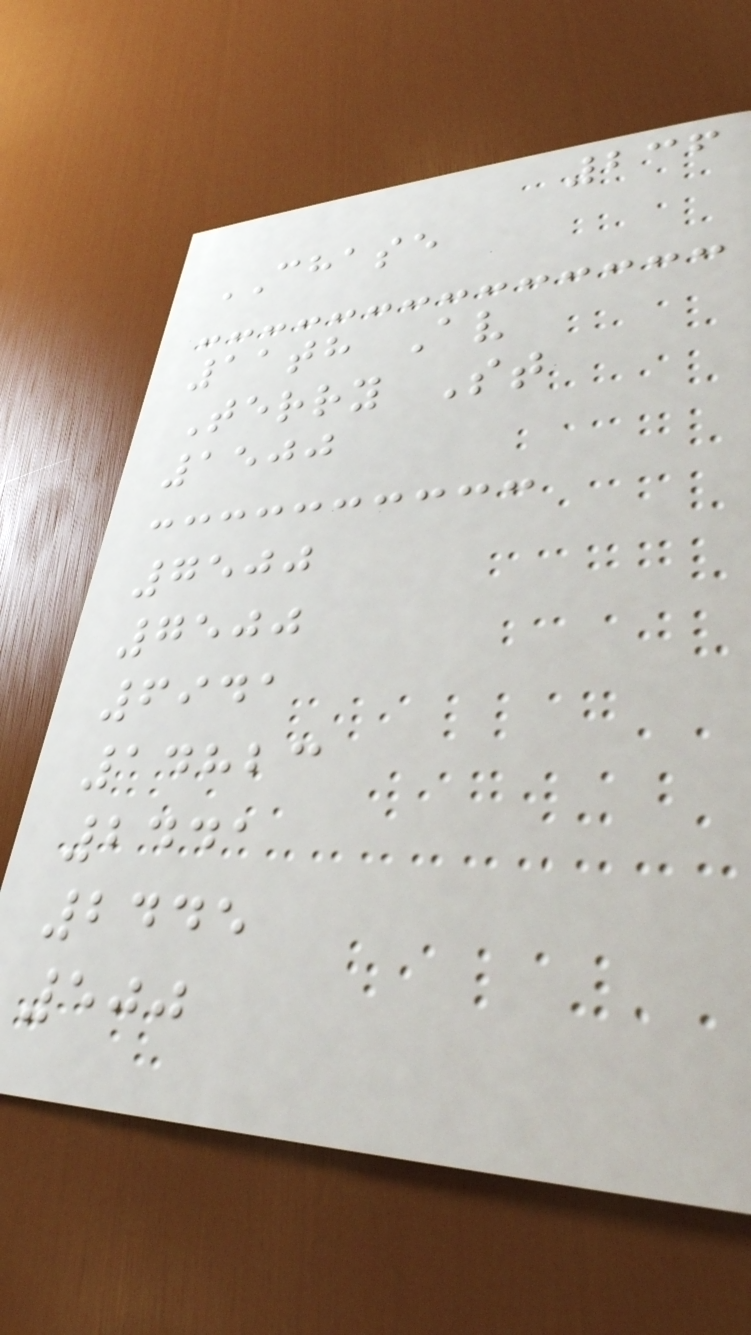236
CHASE
11th Av
Terry St
1500
7500
7500
6941
14823
2441
2445
500
